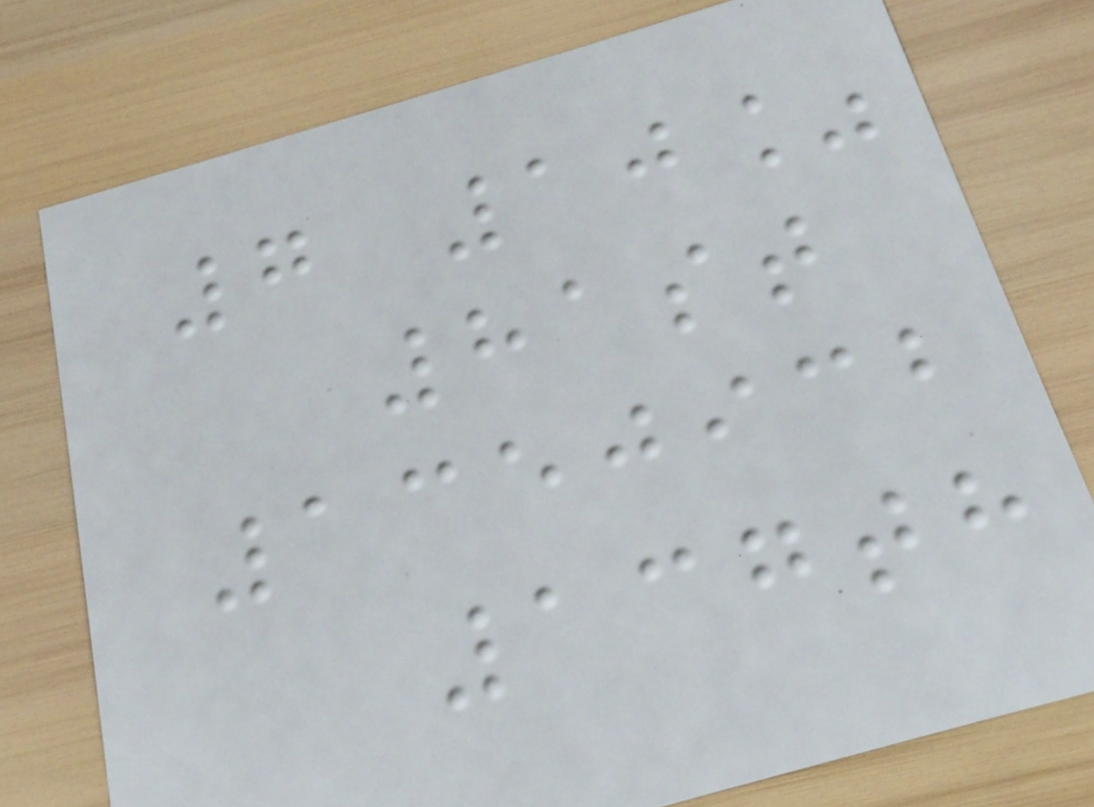7 10%
81st
1350932
137th
